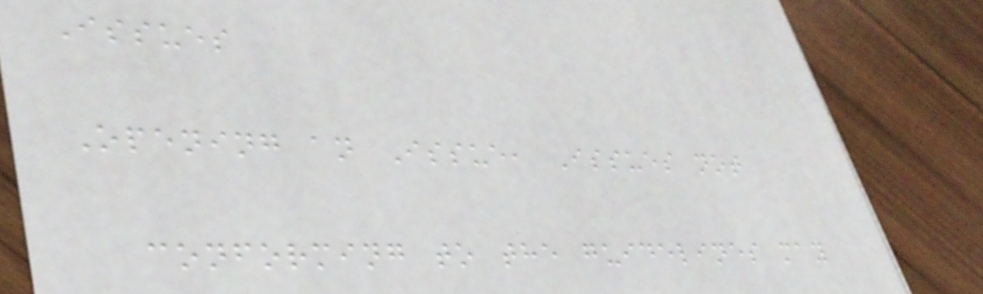Issues
Opening an Issue, Issues not
conforming to the guidelines may
